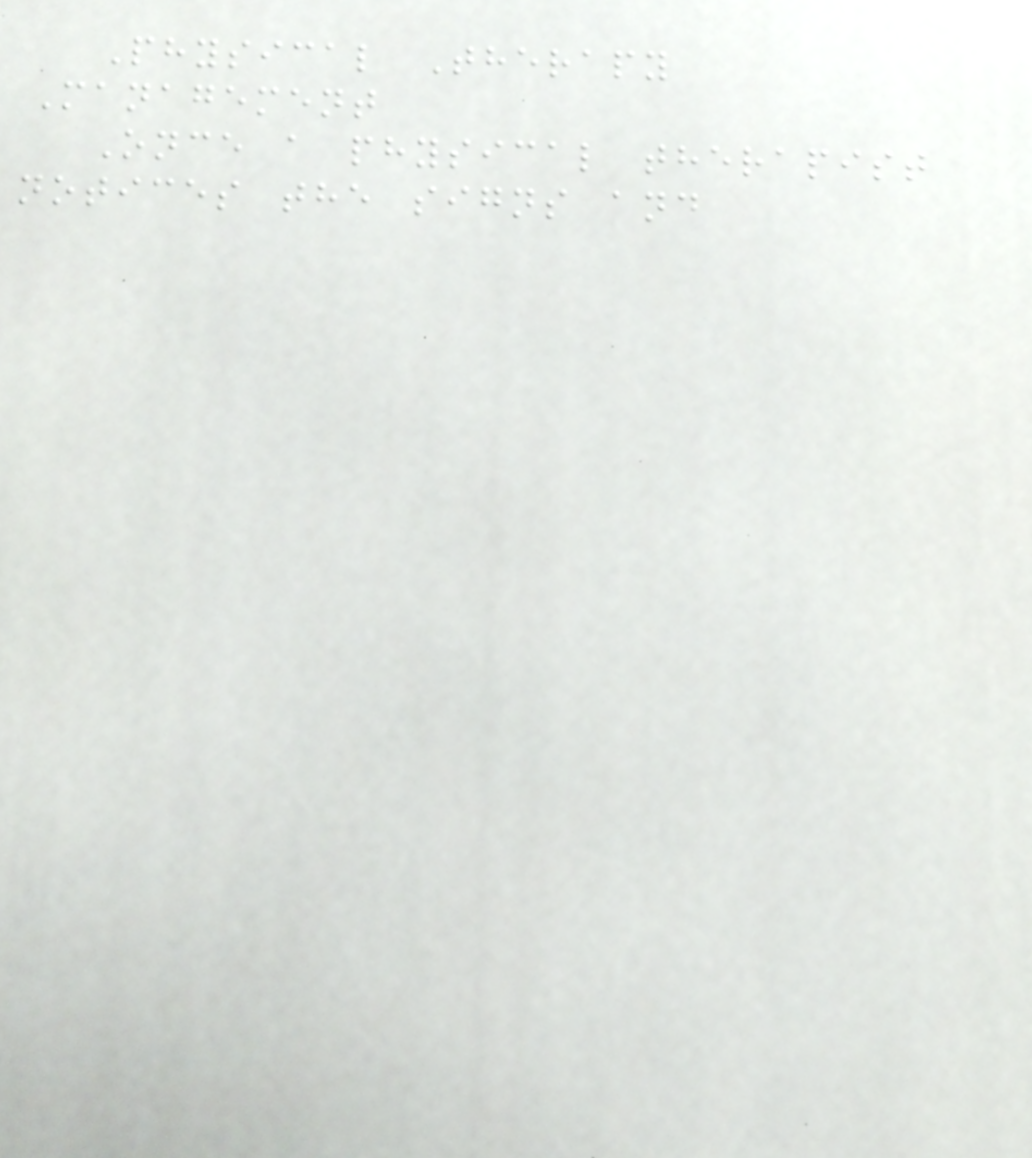Physical Therapy
Management
Once a physical therapist
notices the signs and
